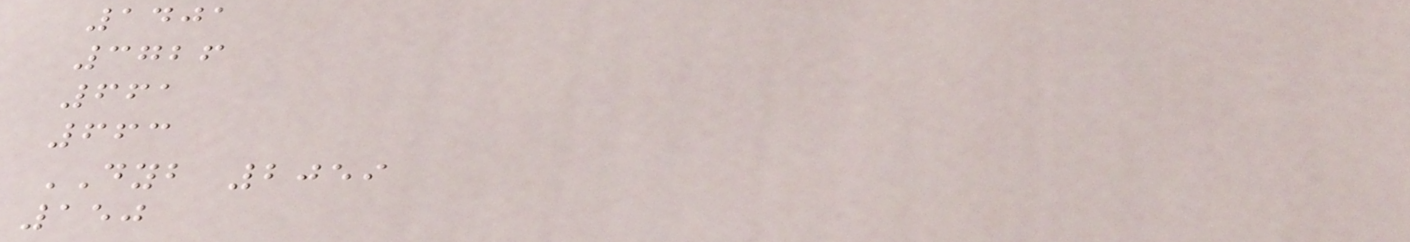1401
3726
661
663
DYB 2059
150
